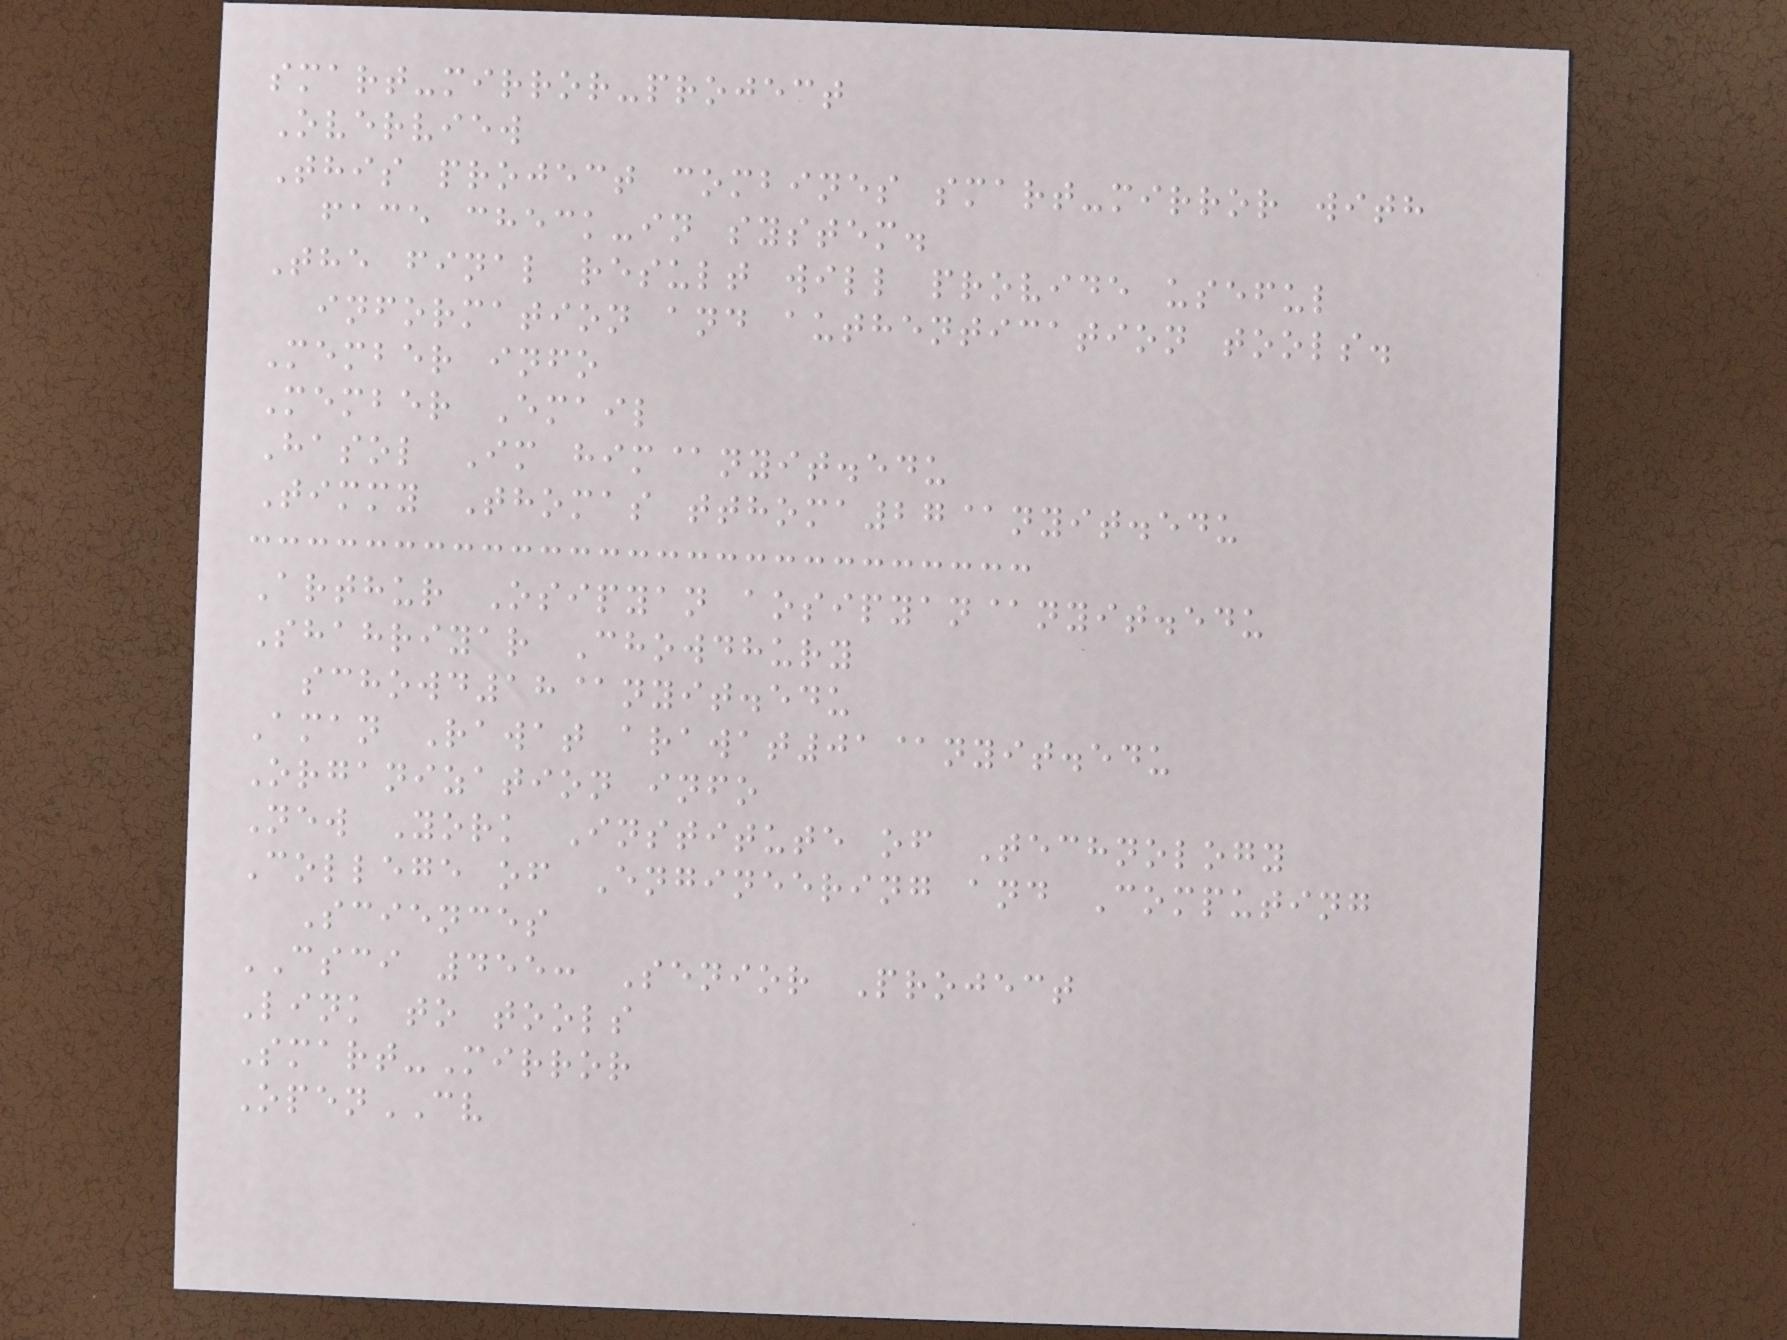smart-mirror-project
Overview
This project combines smart-mirror with
face check-in system.
The final result will provide useful
information and authentication tools.
Member info
Member Email
Hasol Im him@nyit.edu
Timmy Thomas tthoma27@nyit.edu
Arthur Osipyan aosipyan@nyit.edu
Shahriyar Chowdhury
schowd18@nyit.edu
Aman Rawat arawat01@nyit.edu
Organization info
New York Institute of Technology
College of Engineering and Computing
Sciences
CSCI 455: Senior Project
Link to tools
Smart-Mirror
OpenCV
